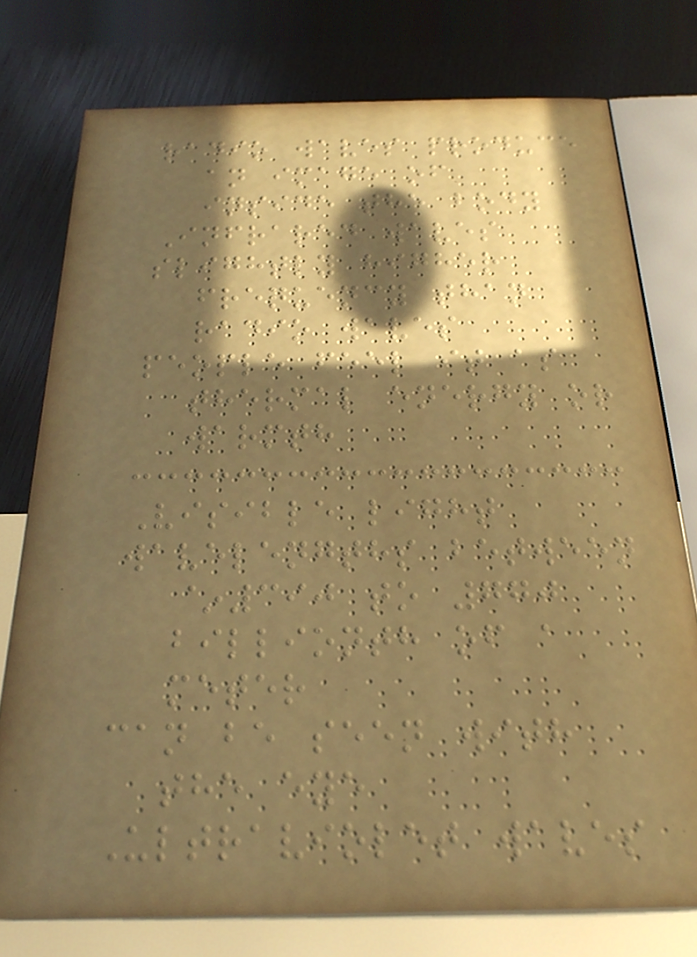radio waves produce
an image of
inside the body
Infrared waves
slightly higher
frequency than
radio waves
people feel it as
thermal energy or
warmth
Visible light
wavelengths between
~390 to 770
billionth of a
meter
can be seen with
the eye
Ultraviolet waves
